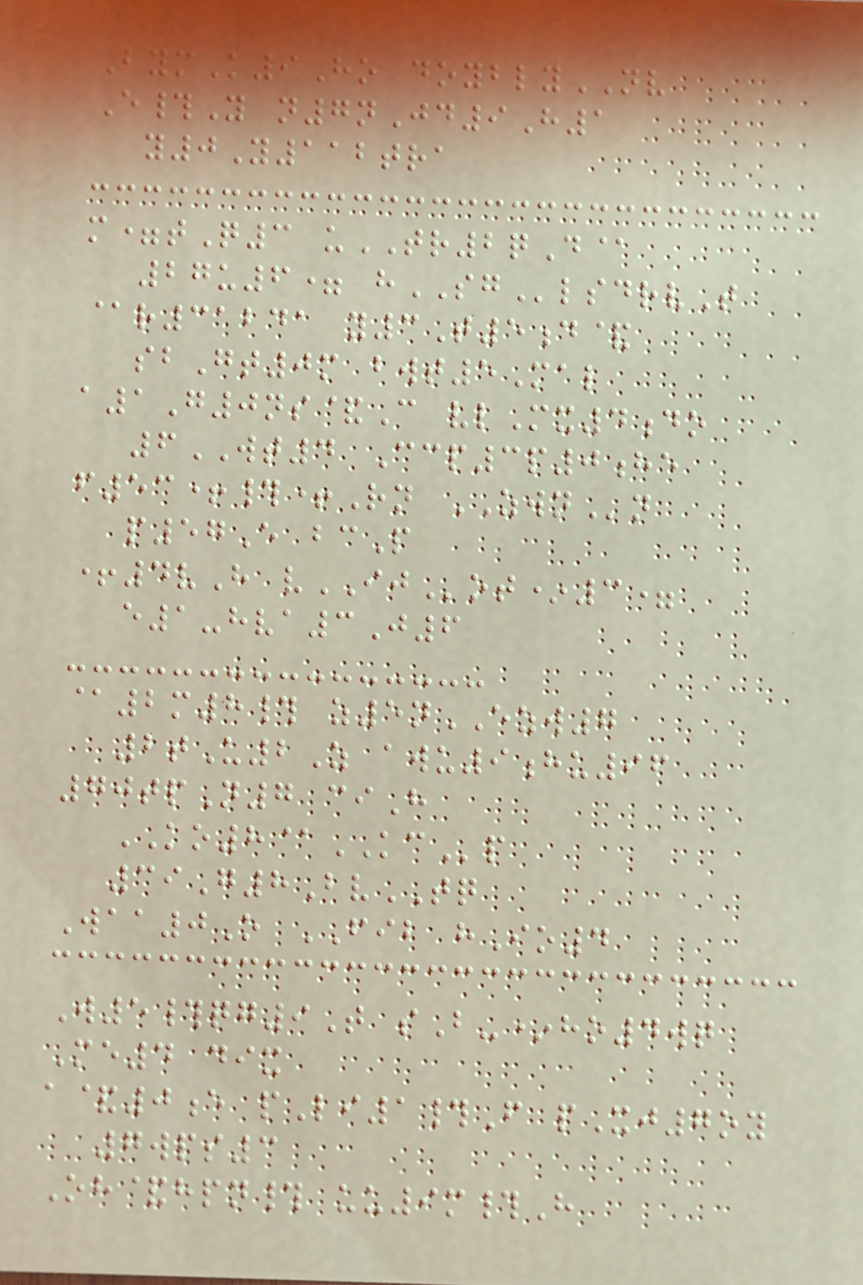BymK9Ho doyblyNV
E#Y n7nJd9H1
y0Y112tra
m=tQ3 uTR2qD@
27u6= hSGlsdrvT
@r31241 y3T5d&
sbGt0m bwt5Mal
a1G0ns&C vlMx4do
6WT4 Ccp3p0he
f53+#+Rn ZWNn
p57E bcP
+4vH vIJot*3=
e1-hva3J6
@2m8# z5nEZW7
2tU2Z awu9hu96
70tpN7 ciH
KO8@KCp
39G8BvTQ
Waa0O FIB hIo4
W5#qg9T sB-*ho4wq
Me4 dix
a&0e pLi1#F pXj7oy
7wps3
Oh&hpn# uu9m#H
